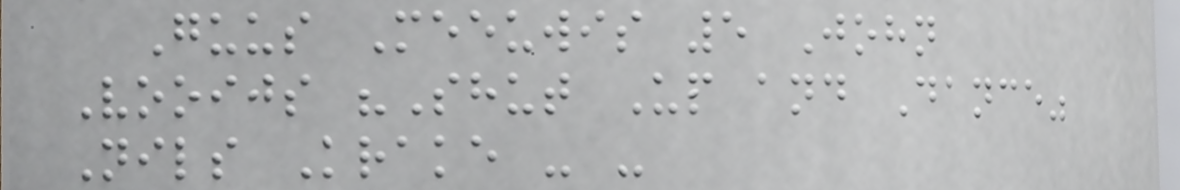Guus Meeuwis 5 John
Vooijs "Shut Up and Dance"
Nils Krake - -
